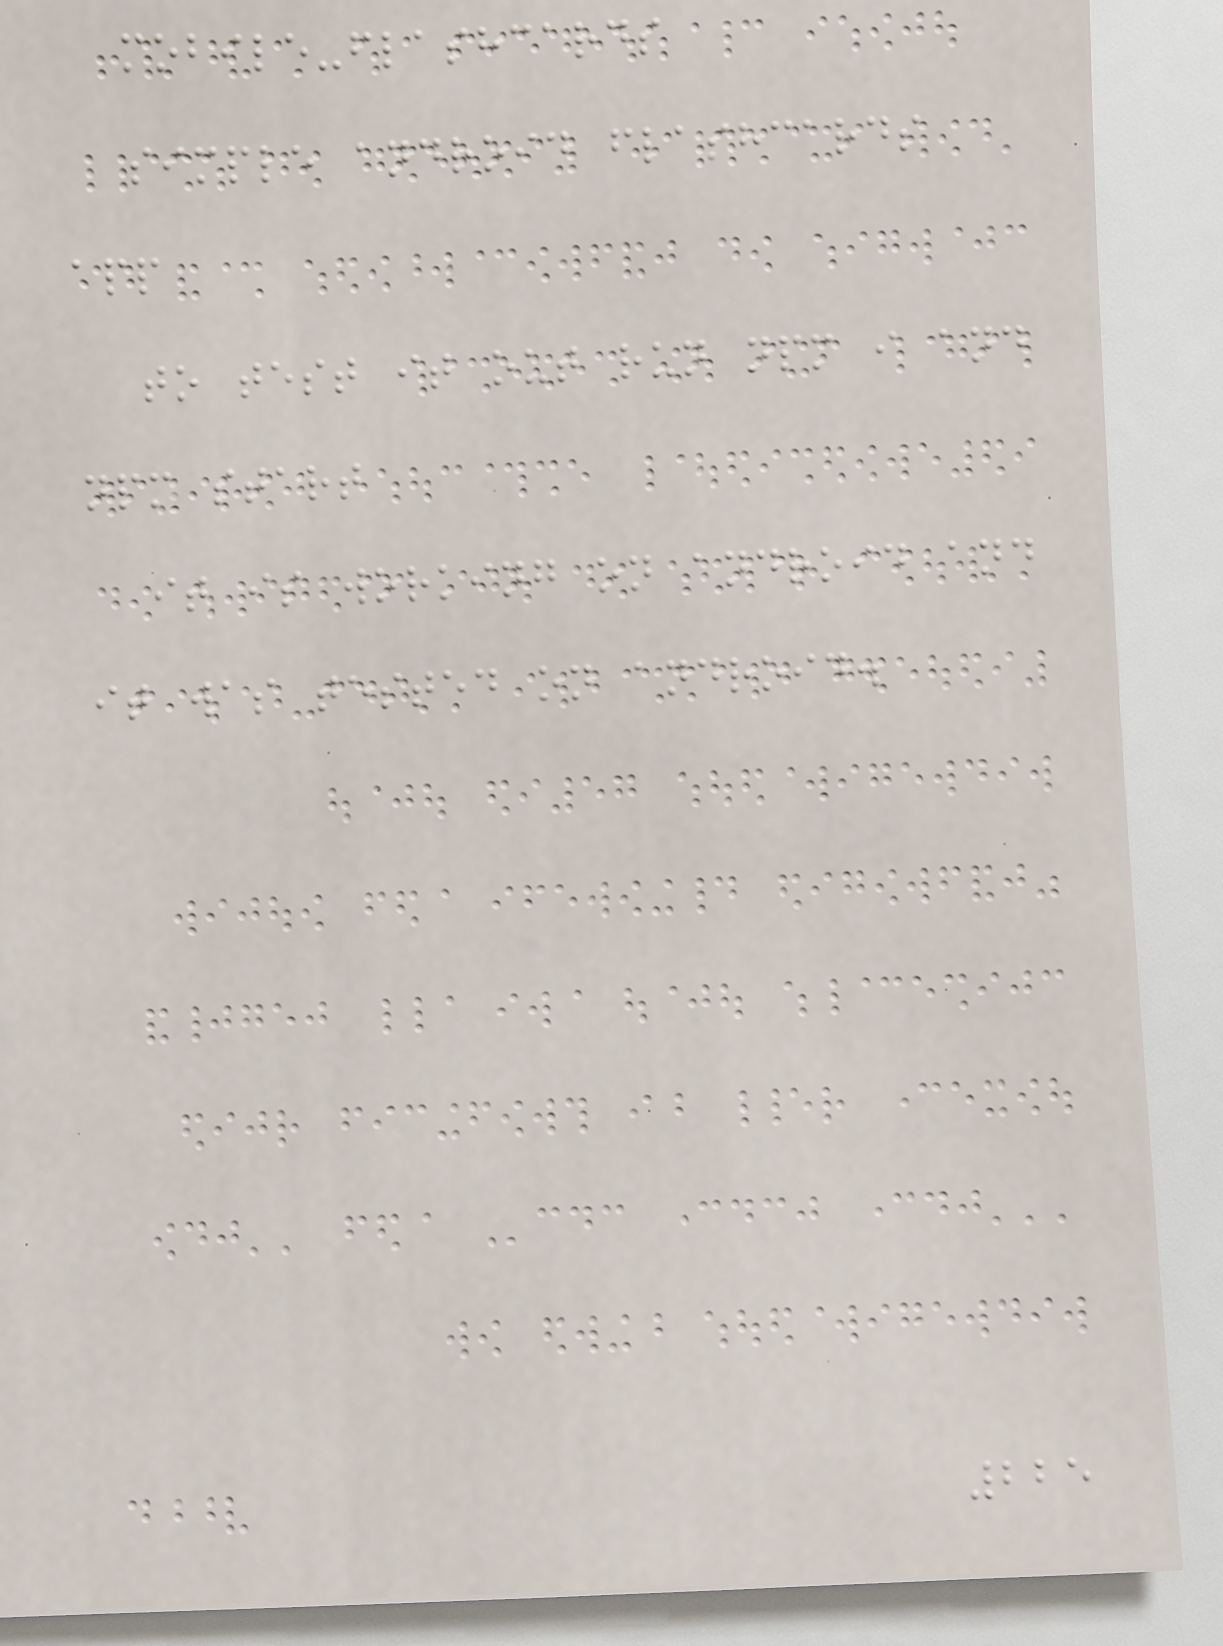mobile-flashcards
simple android flashcards
app
to test it out run npm i and
npm start
it is working on android and
it was tested on android.
225
